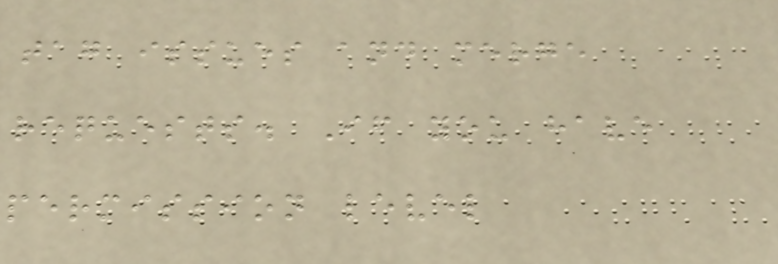tag issues and merge
requests. If you have
permission level
